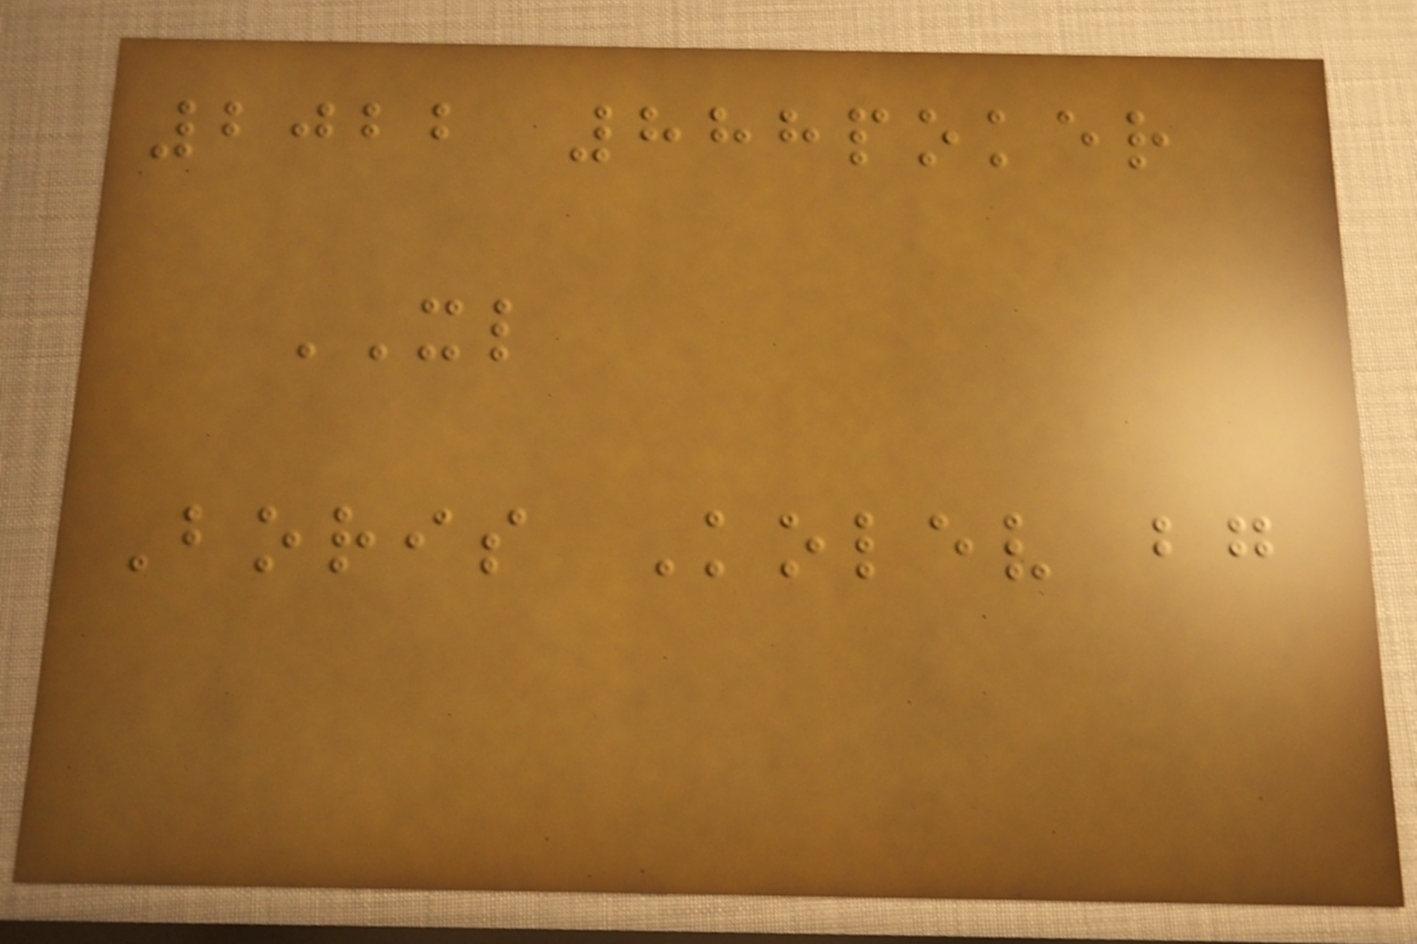2022 888poker
XL
Boris Kolev bg
